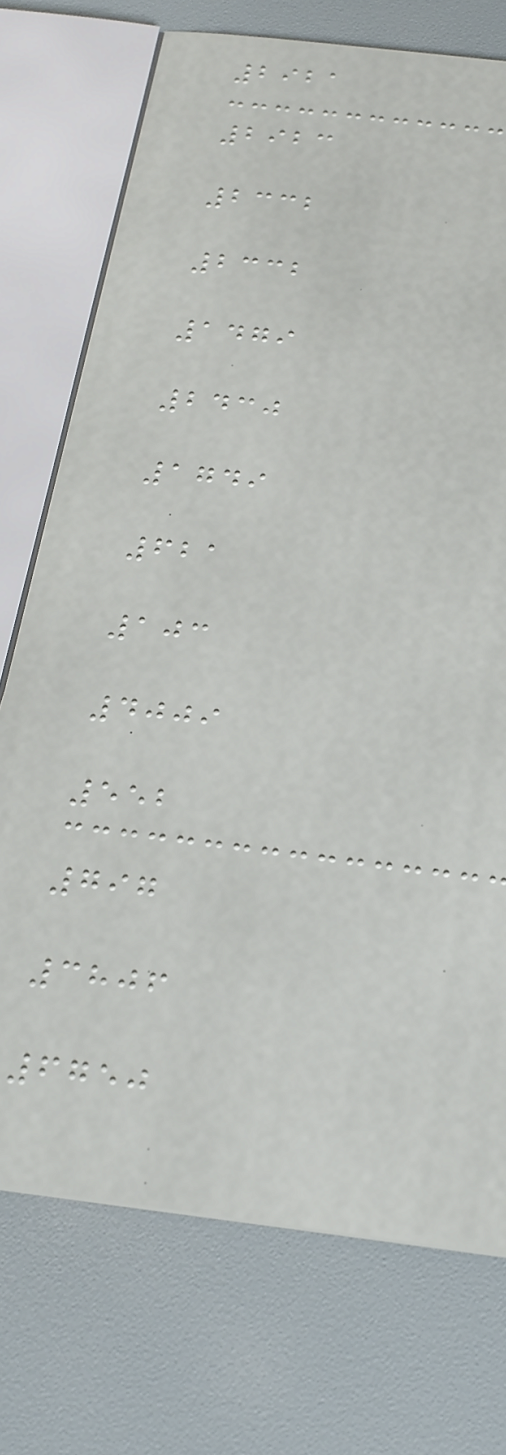2921
2923
2332
2332
1479
2430
1749
621
103
4009
552
797
3806
6750
